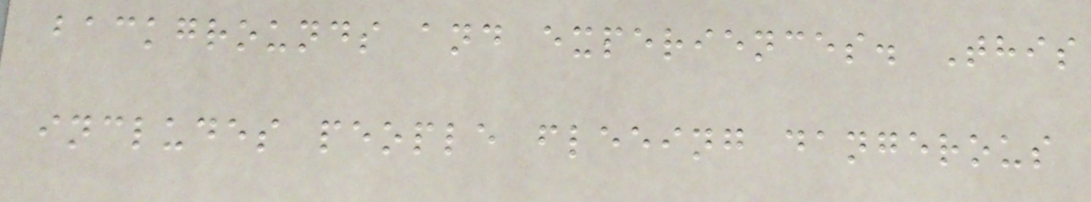backgrounds and experiences. This
includes people fleeing dangerous
